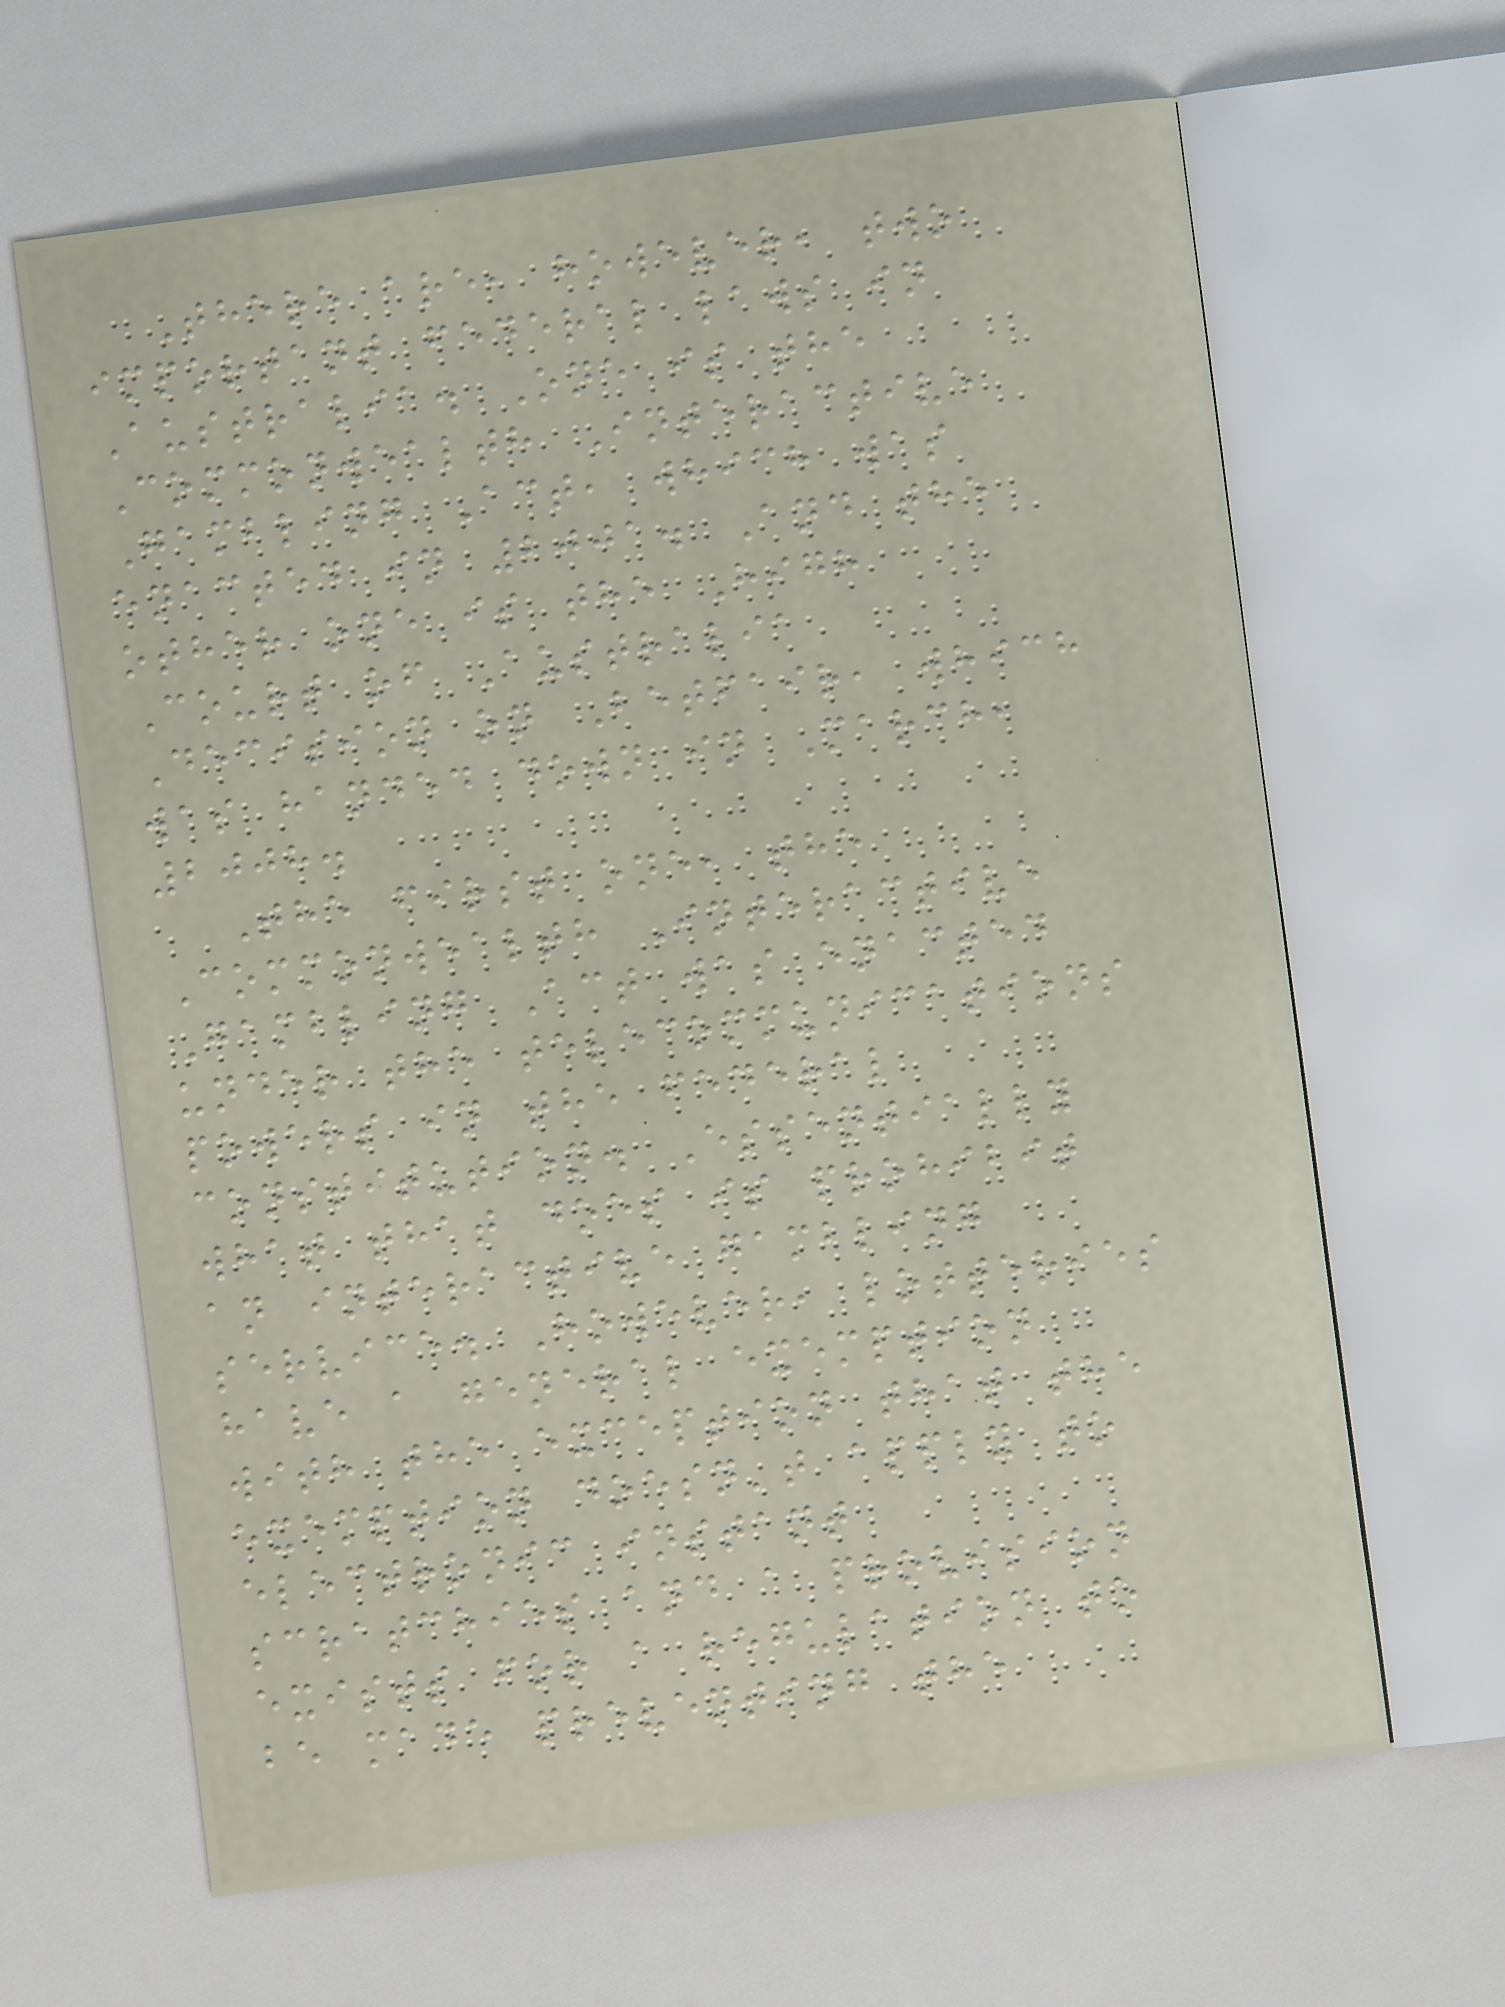There are, however, two
important federal laws in
Australia. One is the
Commonwealth Interactive
Gambling Act, which was
enacted in 2001. And the
other one is the High
Court of Australia
Decision on Betfair, which
was handed down in March,
2008.
The first one, the
Commonwealth Interactive
Gambling Act was enacted
under the telecommunications
powers in the federal
constitution. Essentially
what that does is prohibit
an interactive gambling
service. However, lotteries
have a general exemption
with the exception that the
exemption doesn't apply to
electronic instant
scratchies and a provision
exists for a regulation to
be made preventing the
